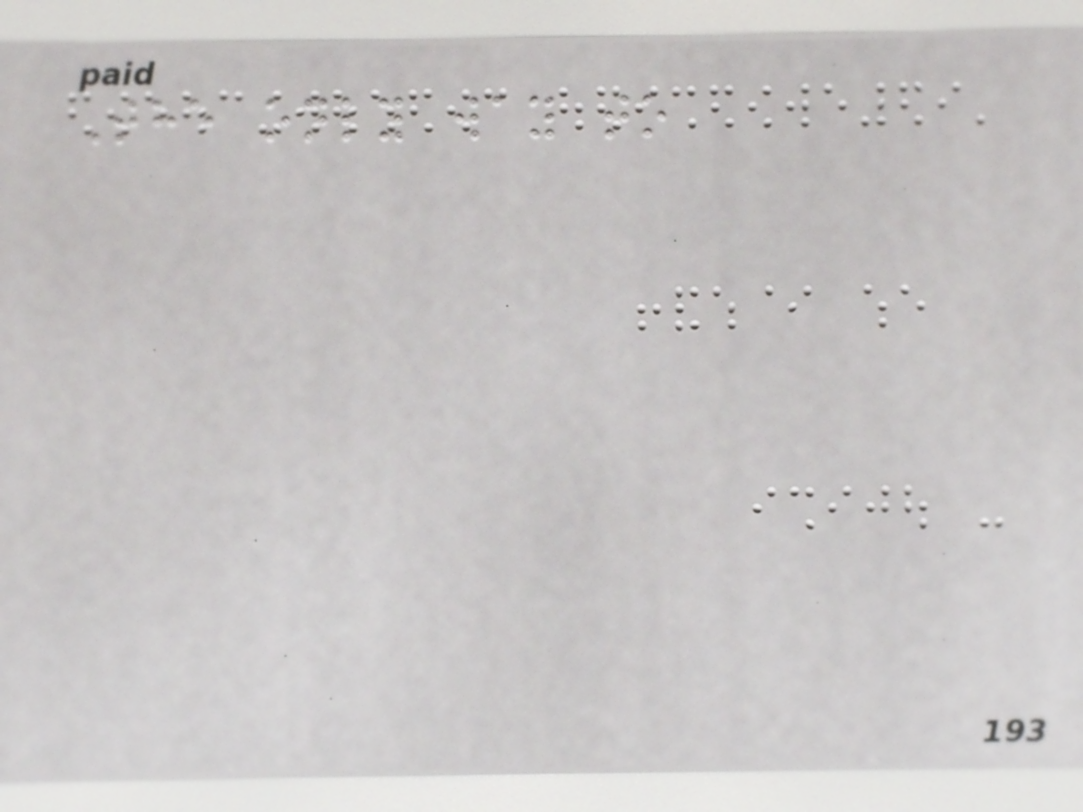The only way to
